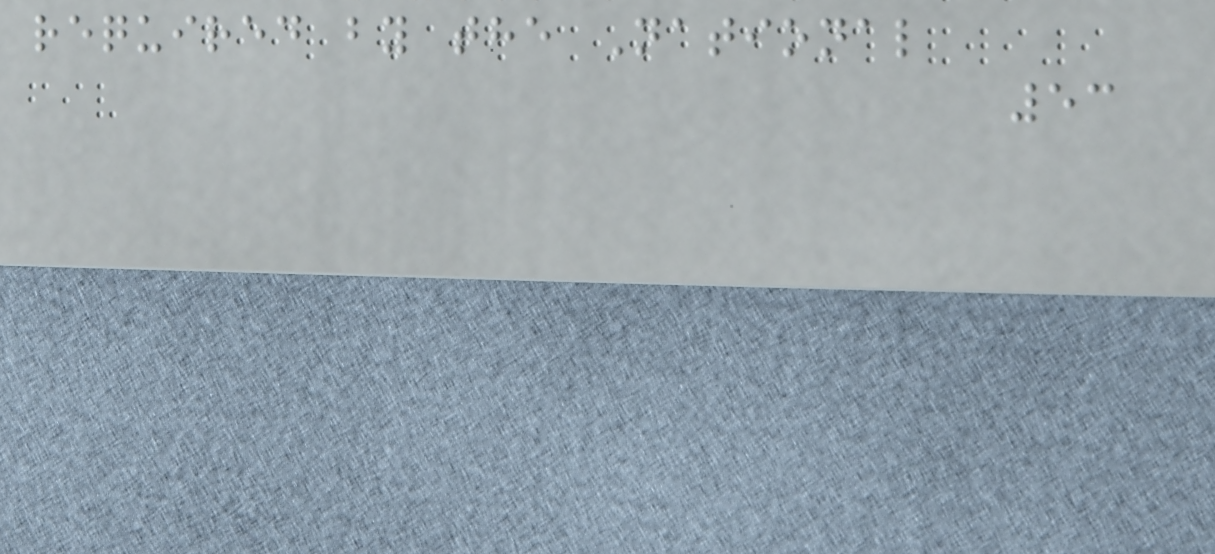required by the National
53
